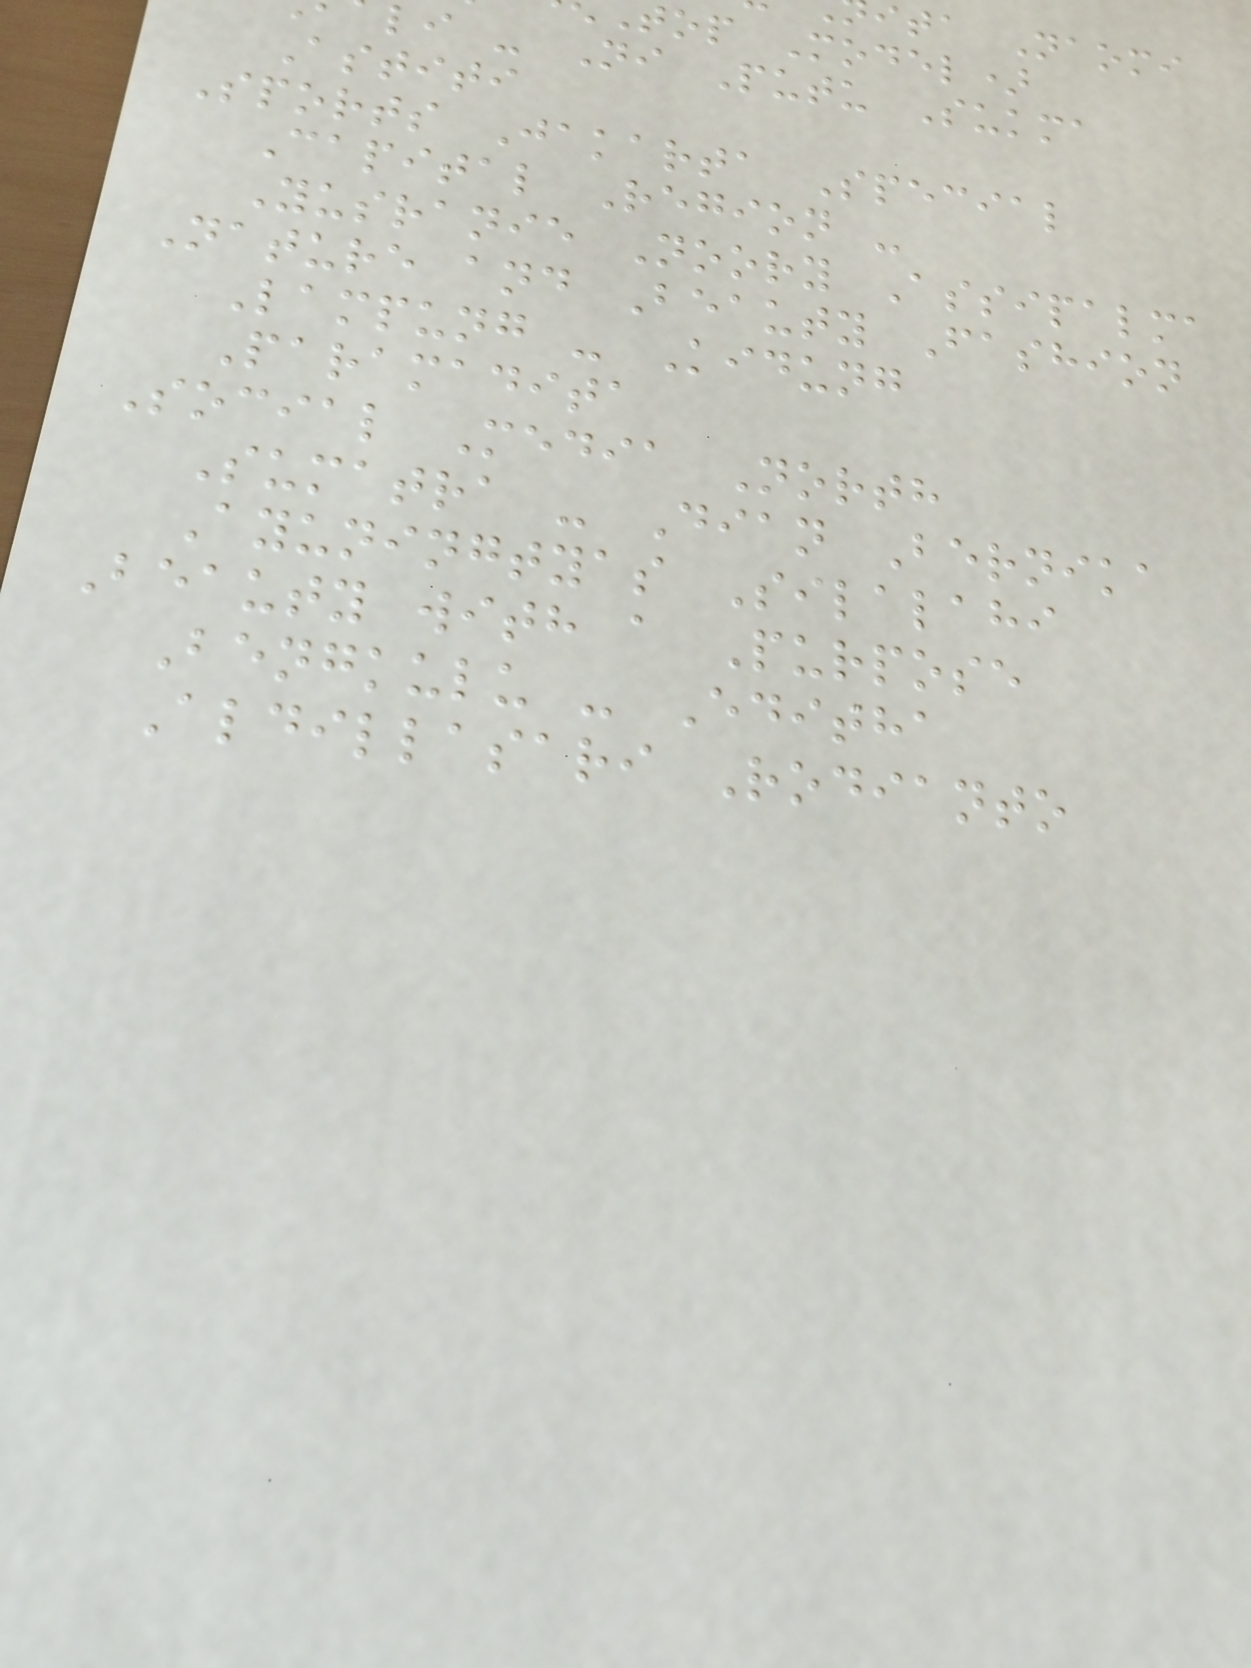ita Naomi
top Model)
li - Ni Putu Sukma
Astiti
Sports Jakarta Special
Capital Region -
Yusranie Noory Assipalma
Nature and Beauty Fashion
Lampung - Kidung
Paramadita
Social Media North
Sumatra - Dian Bernika
Ayuningtyas Silalahi
Beauty with a Purpose
Bengkulu - Editha
Aldillasari Rodianto
